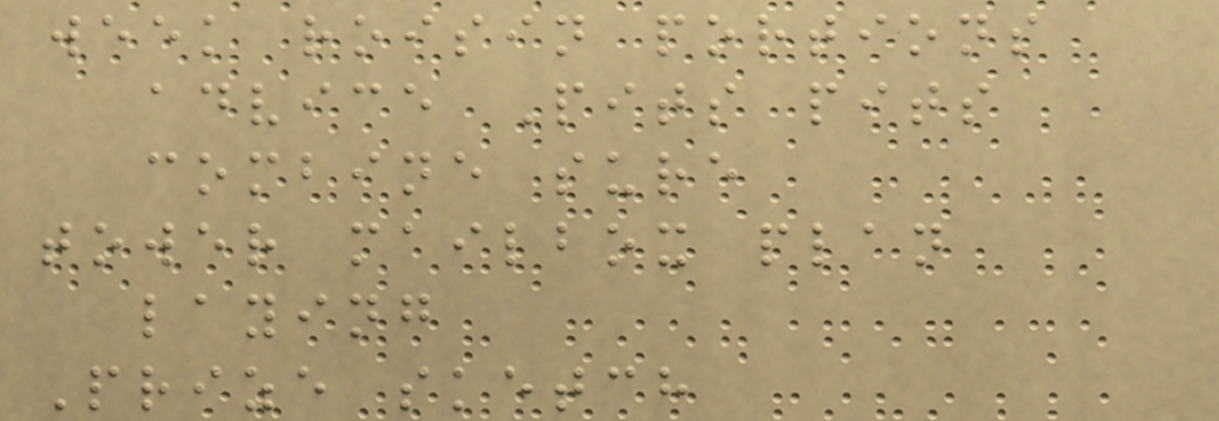week roisin portions
advice Pits pits
combine sure
tower mailbox plan
laying
Prize sketch
